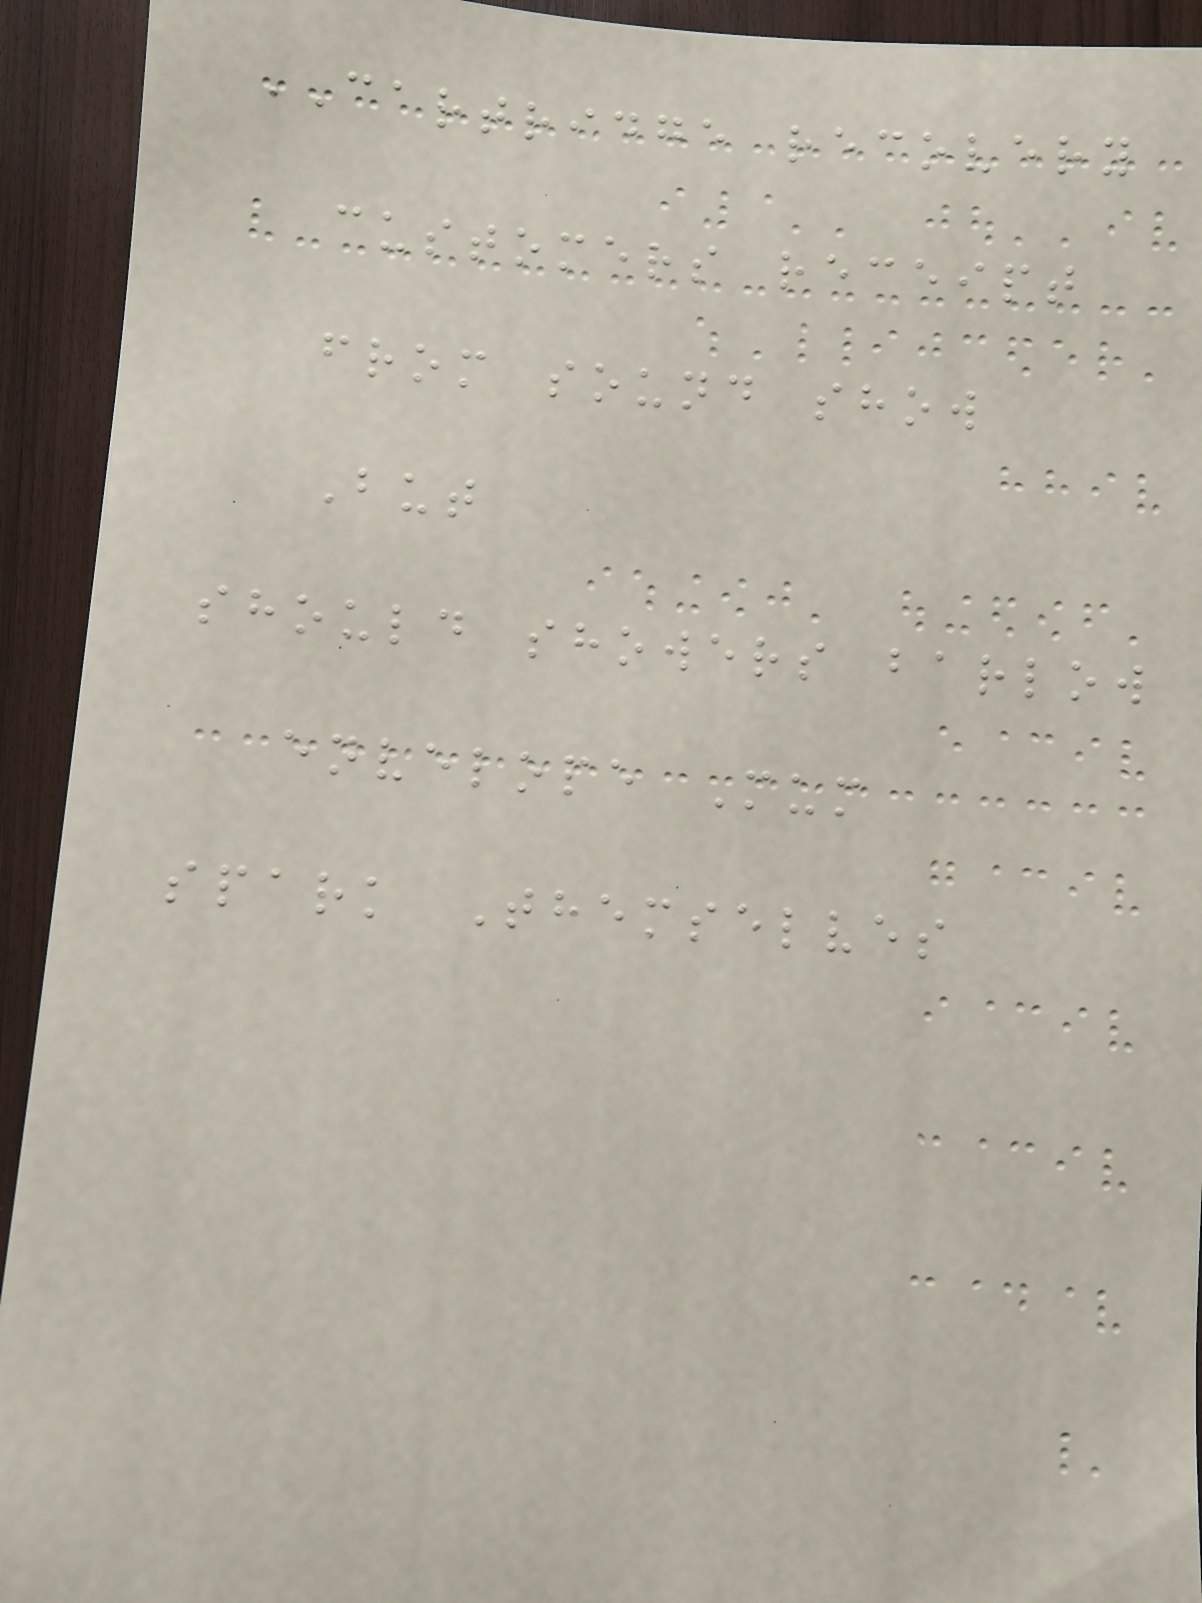CARTRIDGE recovery
customers receipt
from sound show
But
should showers barlow
envelope Mum
spark Themselves
